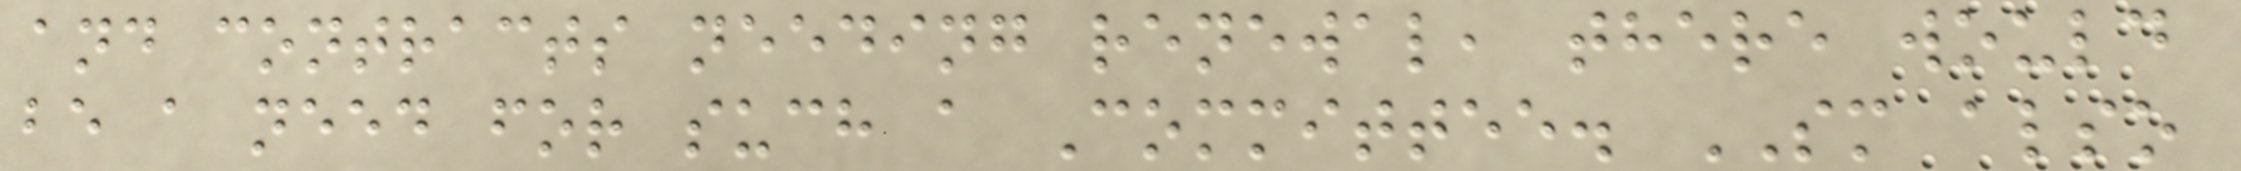and contracts needing renewal, there would
be a need for such a Committee. SM also
